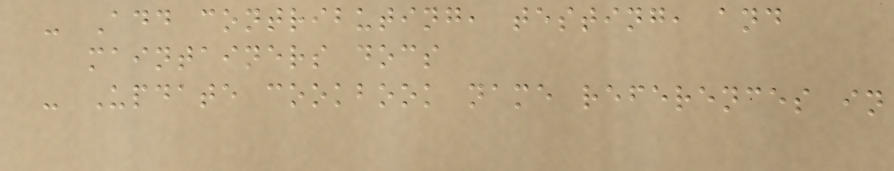- Add contributing, testing, and
maintainers docs
- Update cookbook name references in
